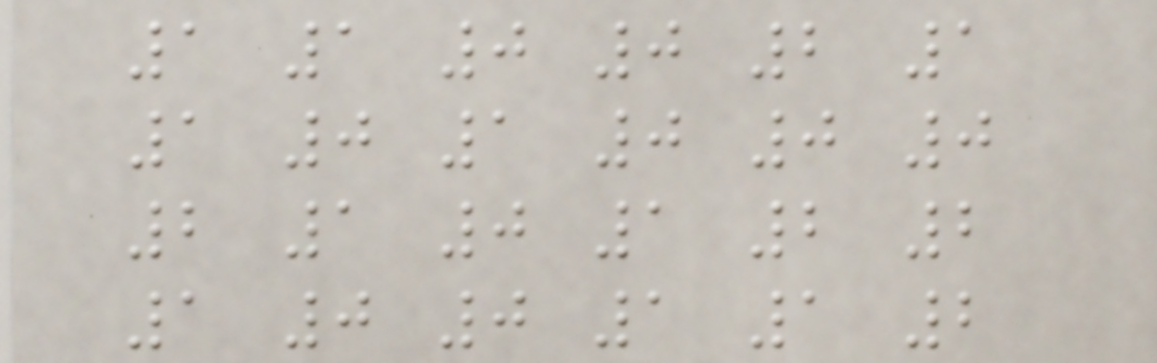1 1 0 0 2 1
1 0 1 0 0 0
2 1 0 1 2 2
1 0 0 1 1 2
